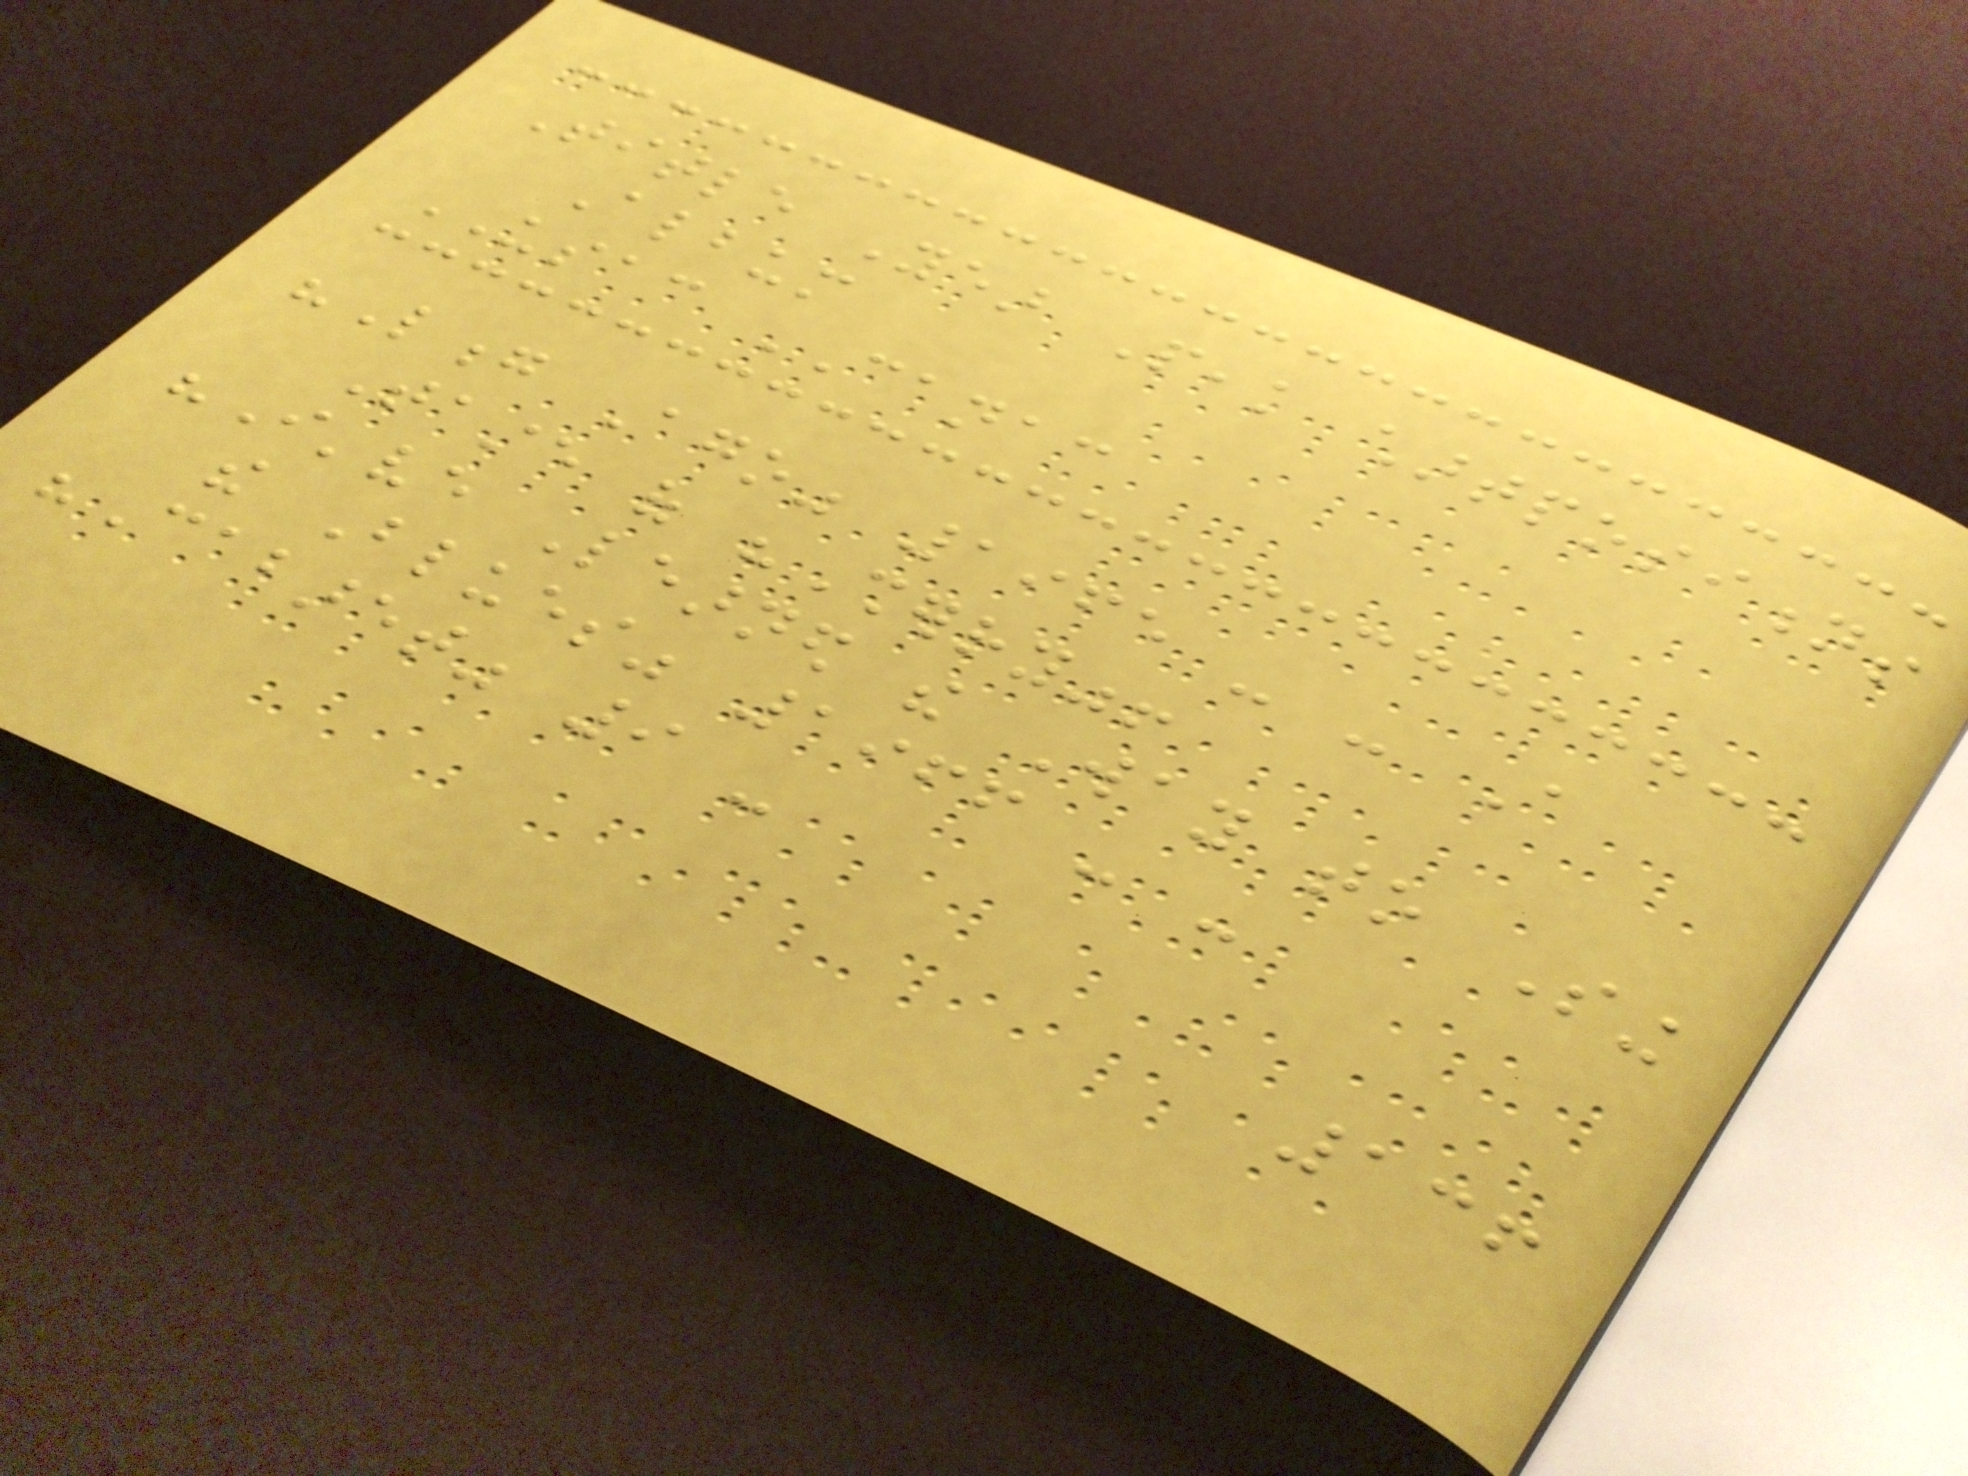Title Year Peak chartpositions
Album
USAC CANAC
"Long Ago" 1965 - - A
Taste of "Sherry"!
"I've Learned the Way to Sing
the Blues" 1966 - -
"Cabaret" 9 -
136
